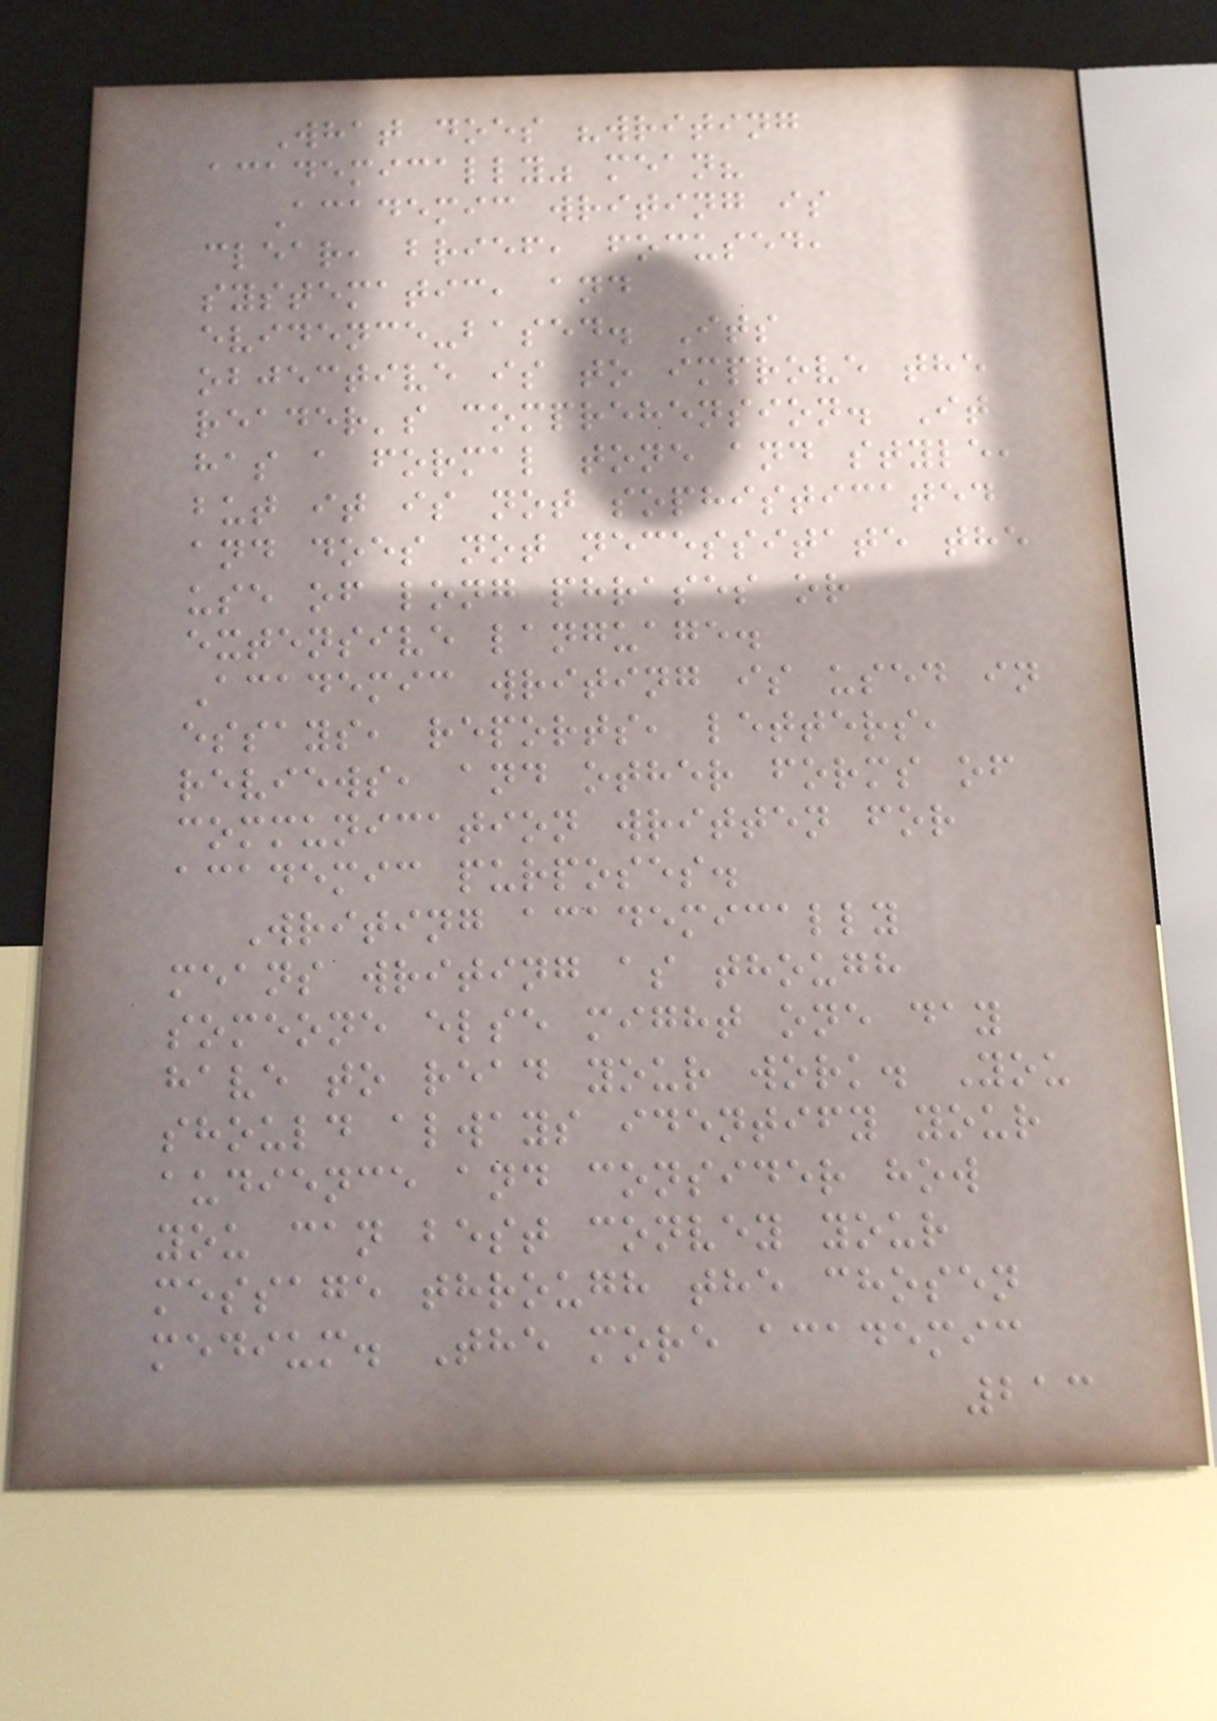What does "writing
academically" mean?
Academic writing is
clear, brief, focused,
systematic, and
evidence-based. Its
objective is to improve the
reader's comprehension. It
has a formal tone and style,
but it is not sophisticated
and does not necessitate the
use of long phrases or
extensive language.
Academic writing is used in
essays, reports, letters,
reviews, and other forms of
communication written for
academic purposes.
Writing academically
means writing as though
someone else might one day
have to read your work. You
should always identify your
audience and consider how
you can best convey your
message through the chosen
medium. The more academic
213
